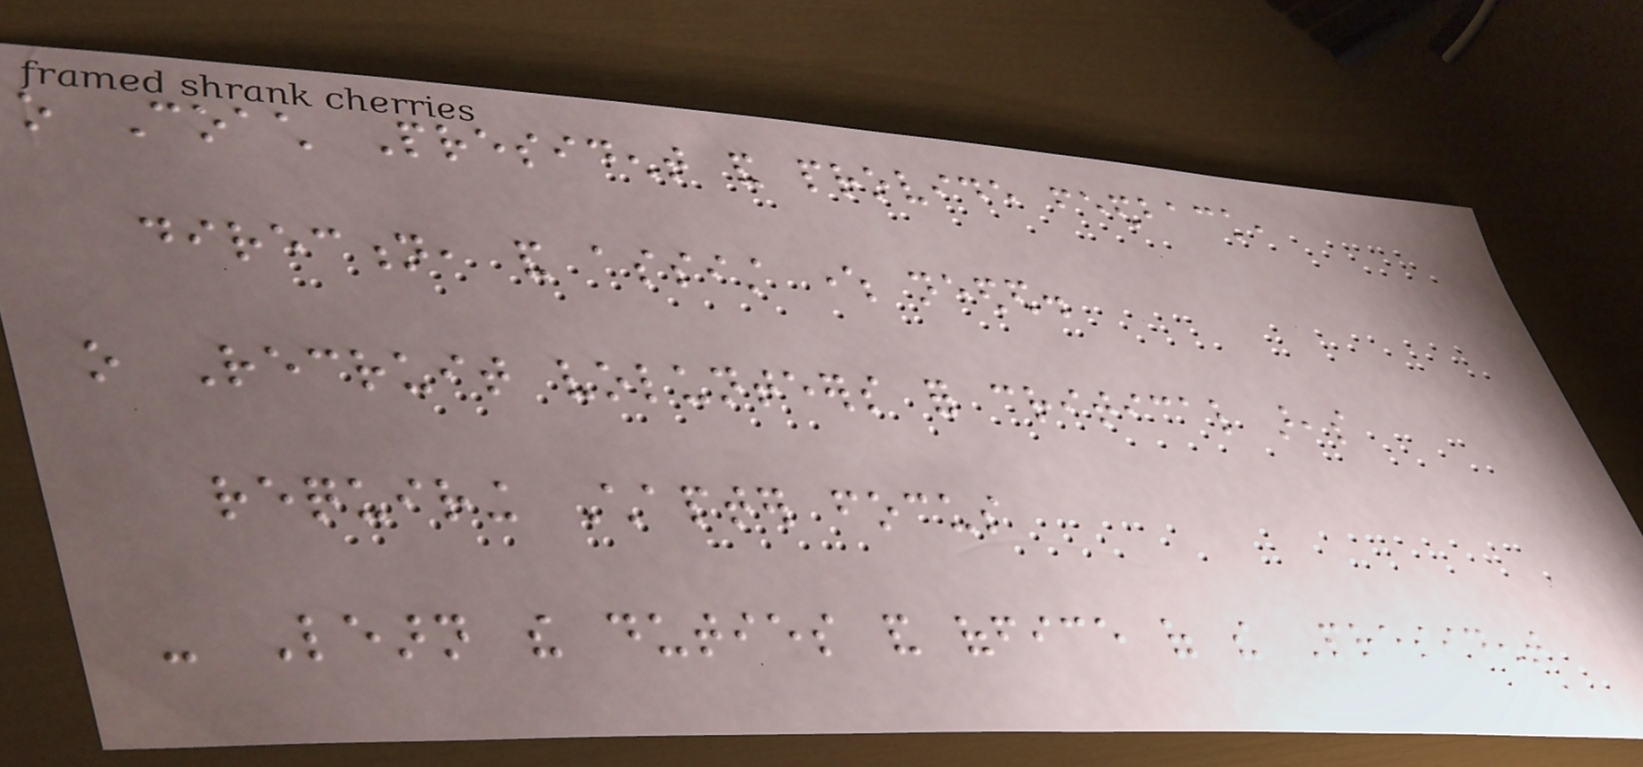o Coach President and provide feedback,
direction, and assist where needed.
o Recruit volunteers for critical areas
requiring Chapter focus
- Learn the duties and office of the President
